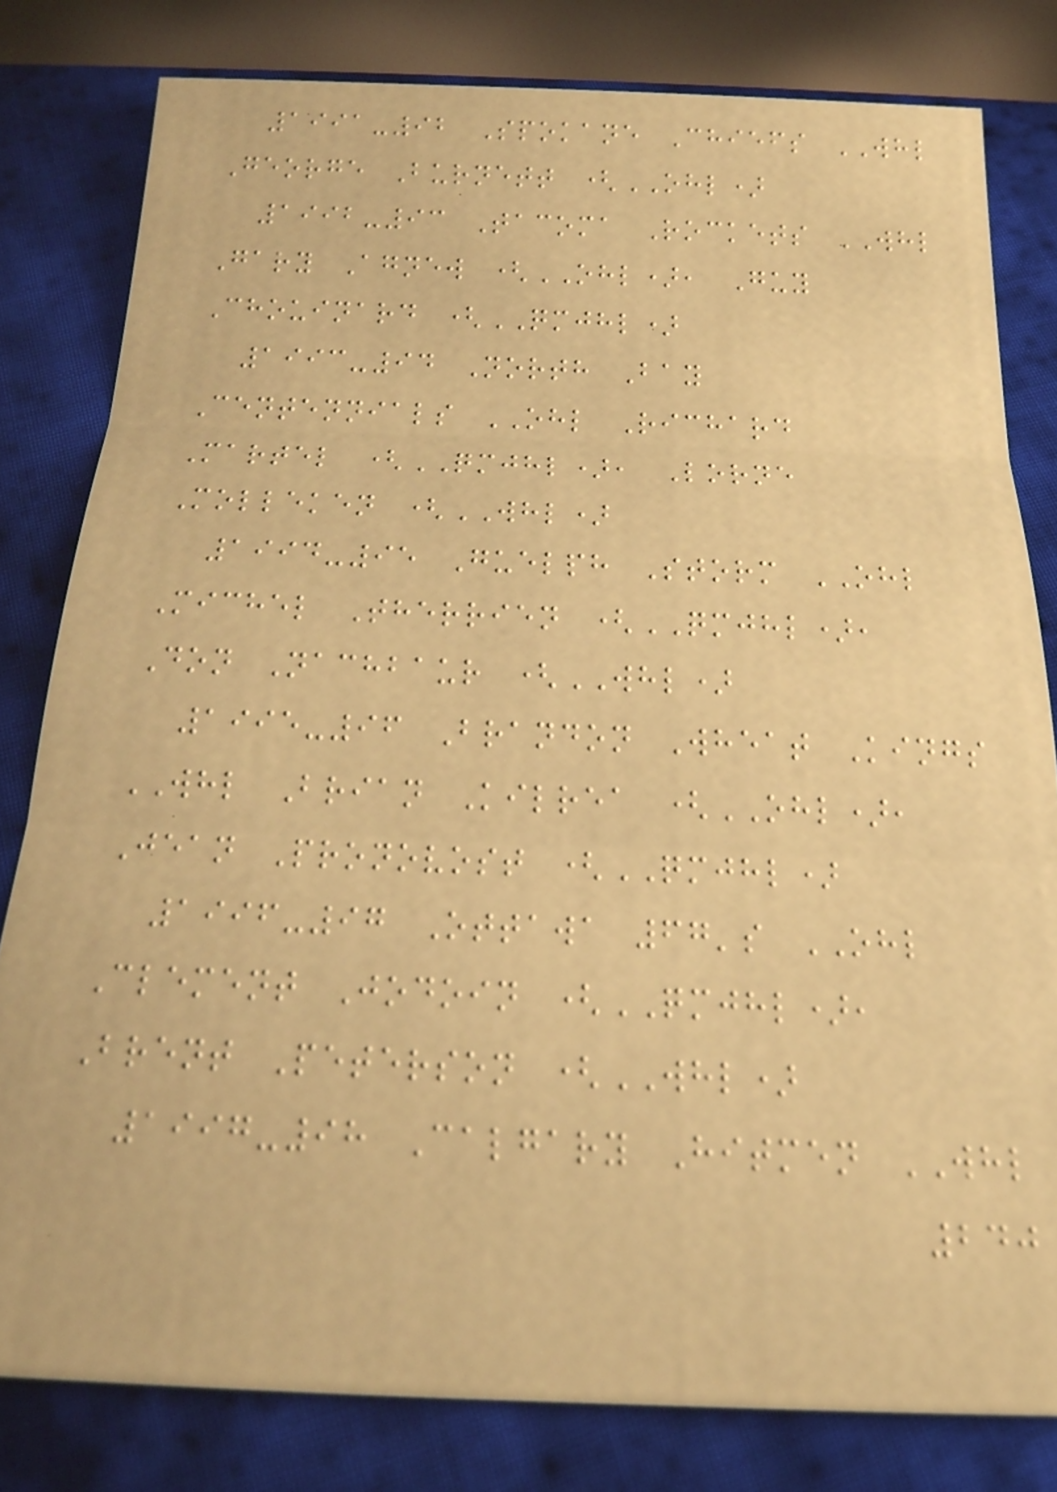1991-92 Spokane Chiefs WHL
George Burnett (OHL)
1992-93 Tacoma Rockets WHL
Gary Agnew (OHL), Guy
Chouinard (QMJHL)
1993-94 North Bay
Centennials OHL Richard
Martel (QMJHL), Lorne
Molleken (WHL)
1994-95 Guelph Storm OHL
Michel Therrien (QMJHL),
Don Nachbaur (WHL)
1995-96 Brandon Wheat Kings
WHL Brian Kilrea (OHL),
Jean Pronovost (QMJHL)
1996-97 Ottawa 67's OHL
Clement Jodoin (QMJHL),
Brent Peterson (WHL)
1997-98 Calgary Hitmen WHL
240
